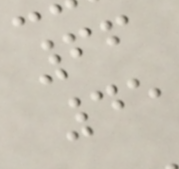66
45
